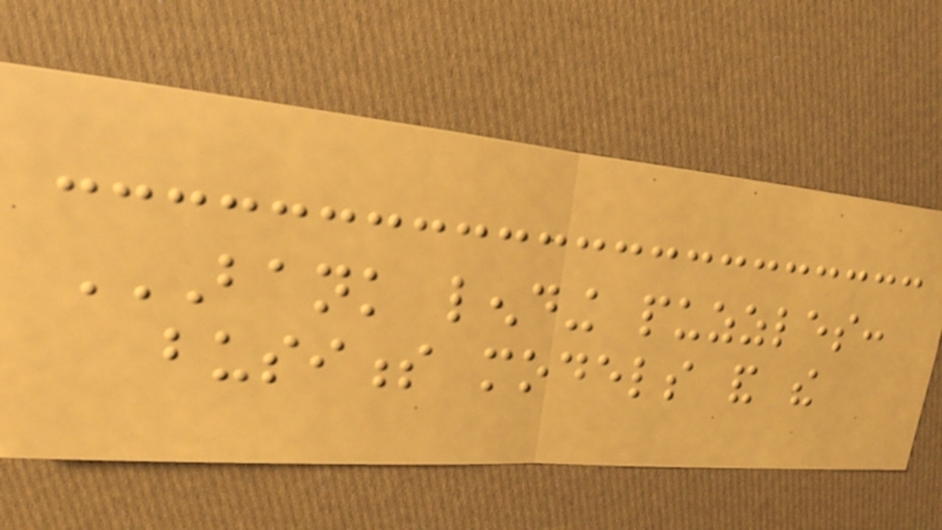BANK LENDING PUZZLES:
BUSINESS MODELS AND THE
